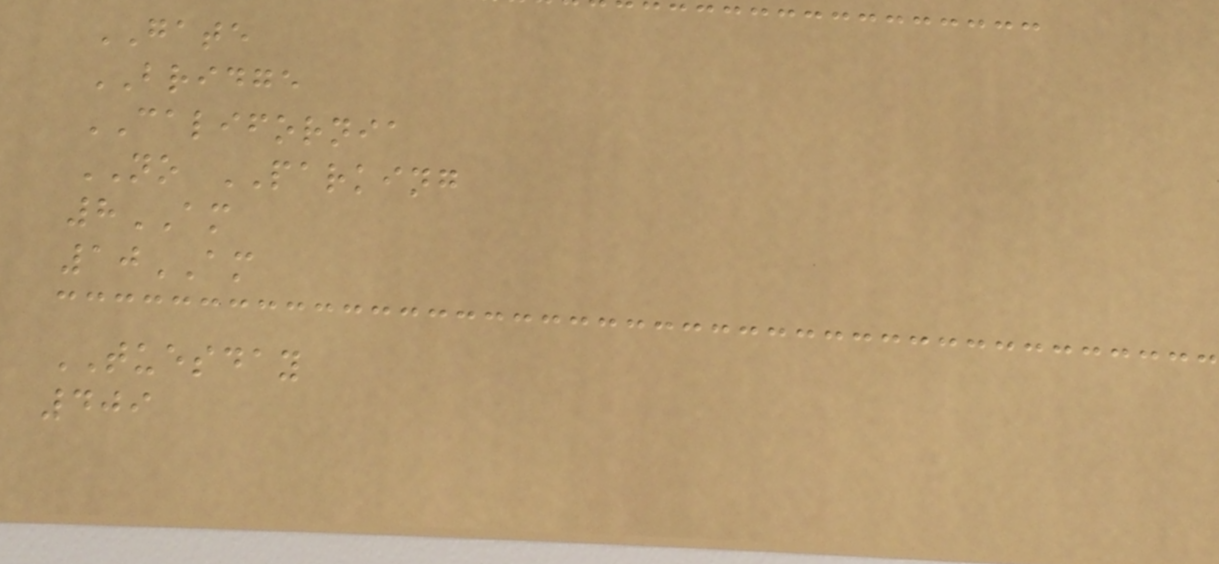GATE
BRIDGE
CALIFORNIA
NO PARKING
8AM
10AM
TUESDAY
409
